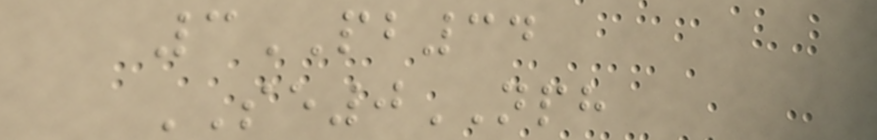3PB34
SE0NPH
